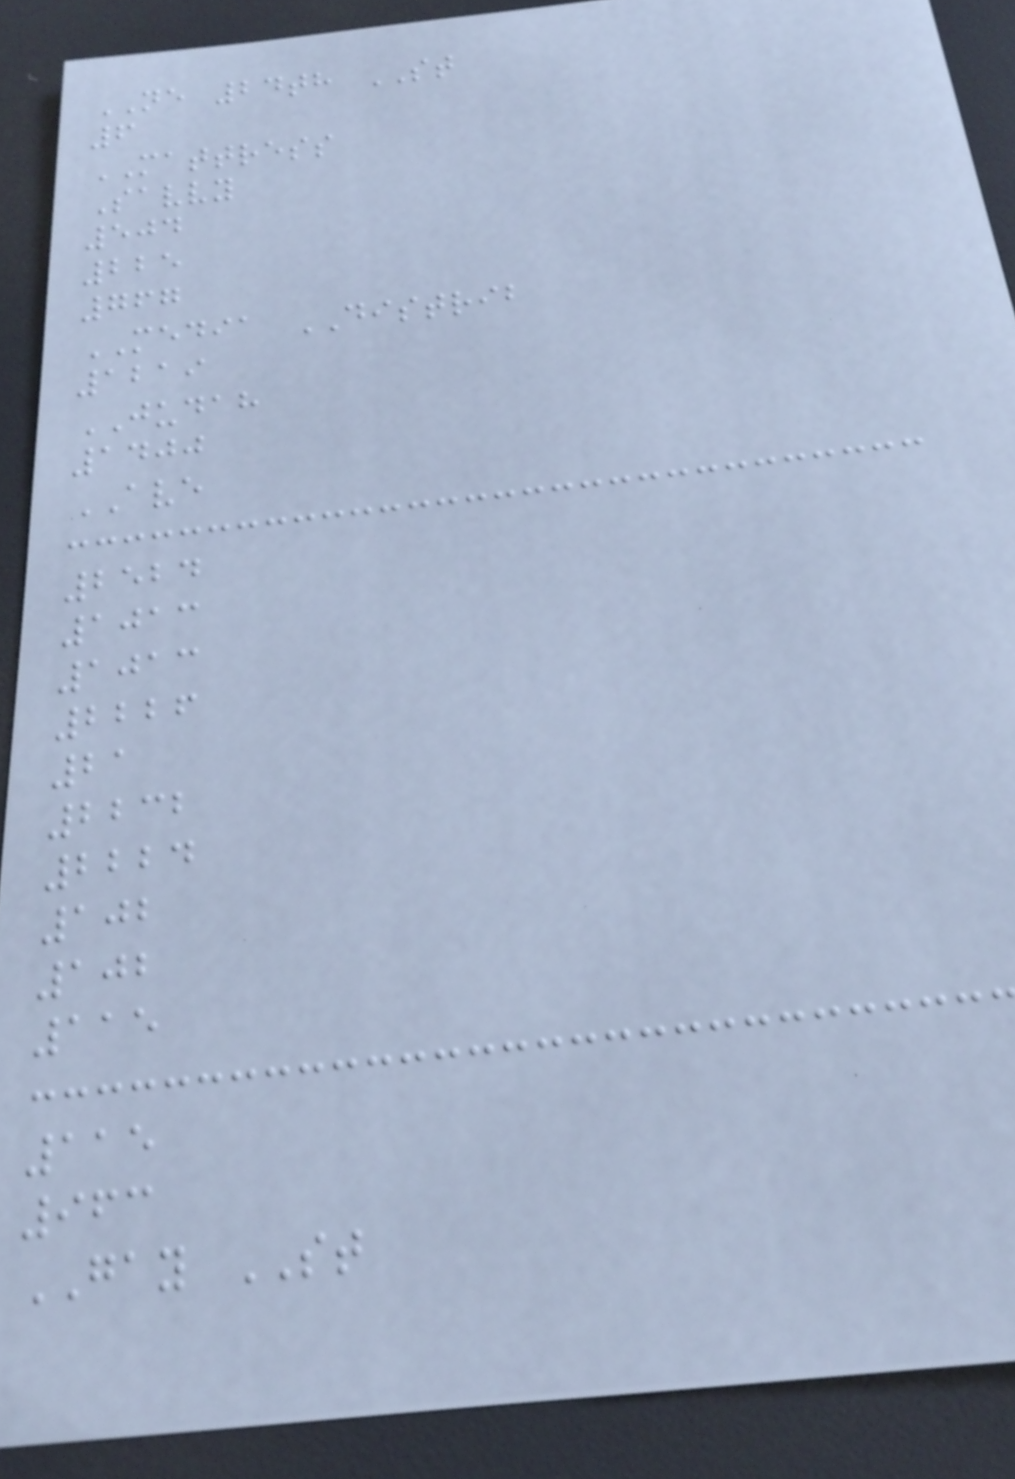NE 24th ST
6
MATTRESS
Savvy
504
225
767
MEDIA DISTRIB
1219
JUDAH
1400
AVE
2524
1013
1013
2226
21
2232
2224
102
102
115
115
963
GAY ST
